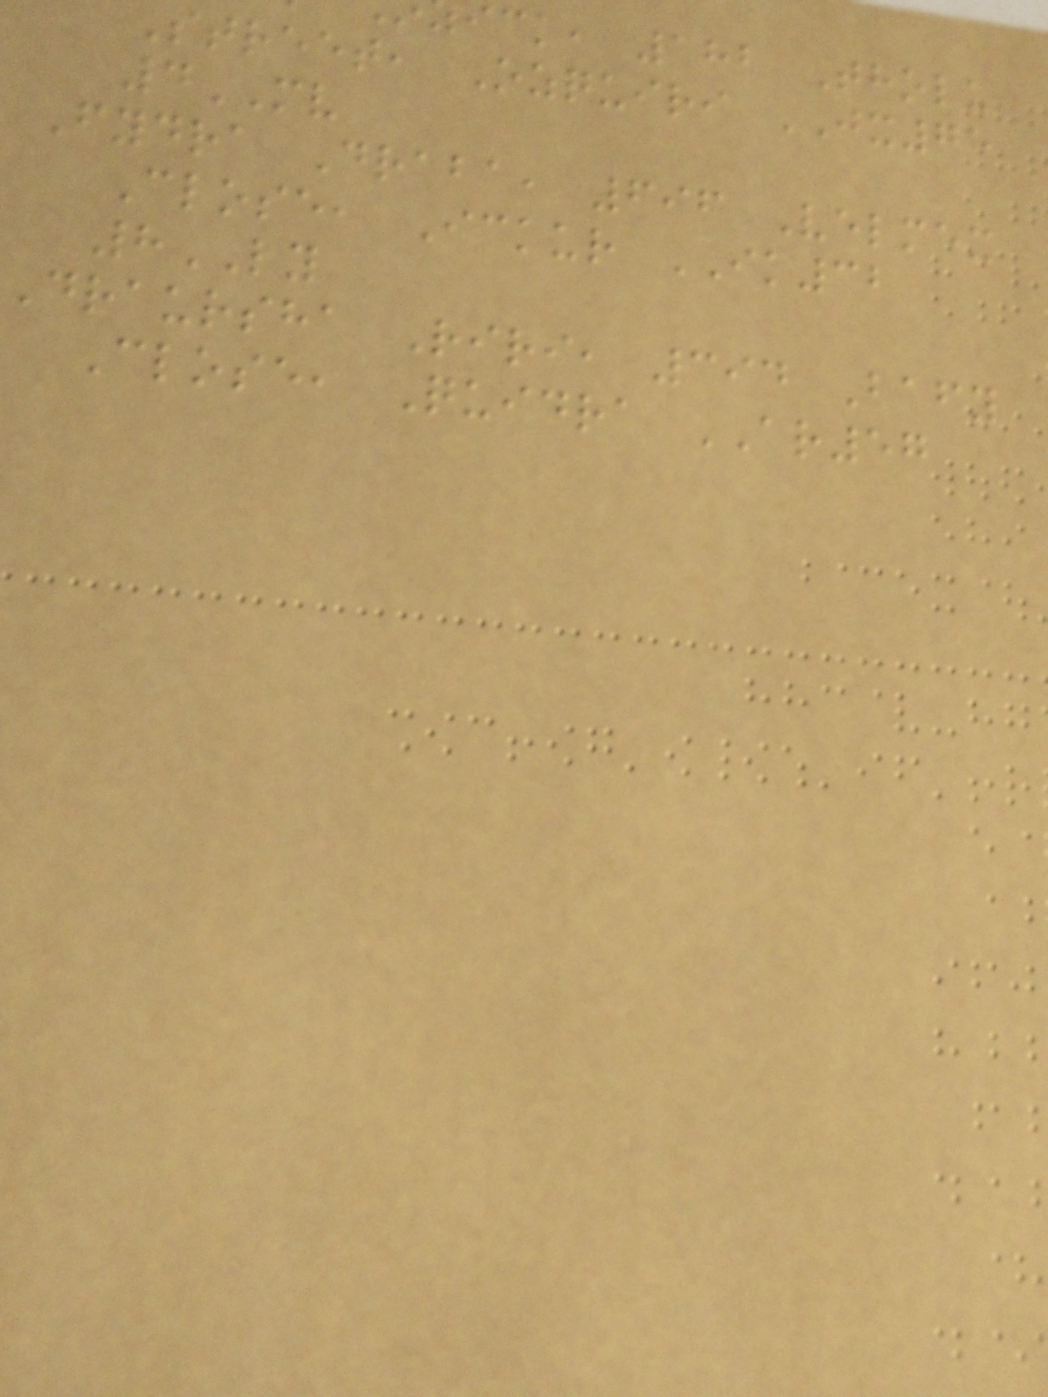ick, 182 Tholu
street, Ozquiri JX75
4MV
Fydra Draba, 696 Velmex
Close, Ickur IK32
8LY
Draursha Riri, 394 Bafy
Close, Quidra AR57
